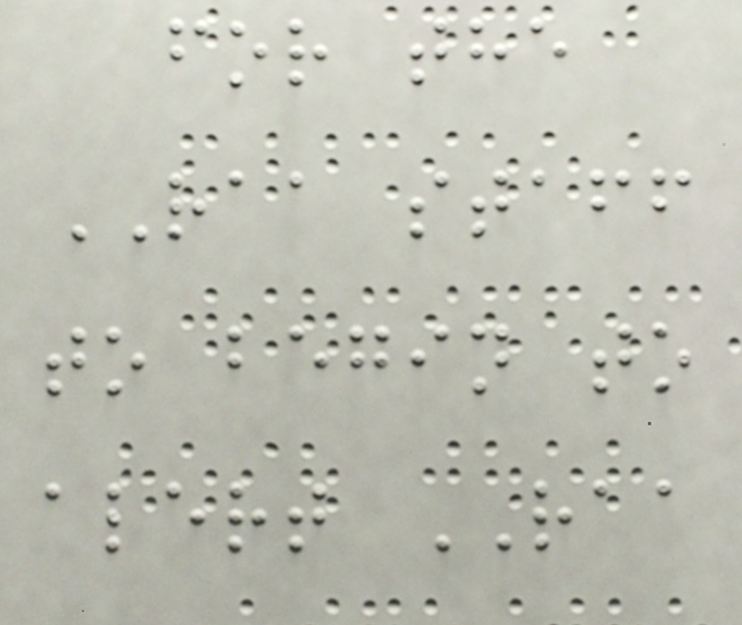for the
RAA staff
to begin to
alert RAA
